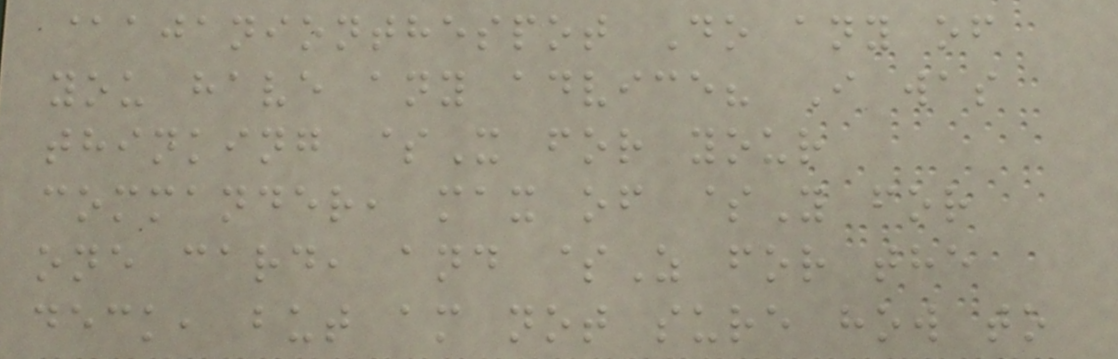@ajanionthespot Do any of
you have any advice? I was
thinking $X for your
commander, max of $Y for
one card, and $Z for the
deck, but am not sure how to
